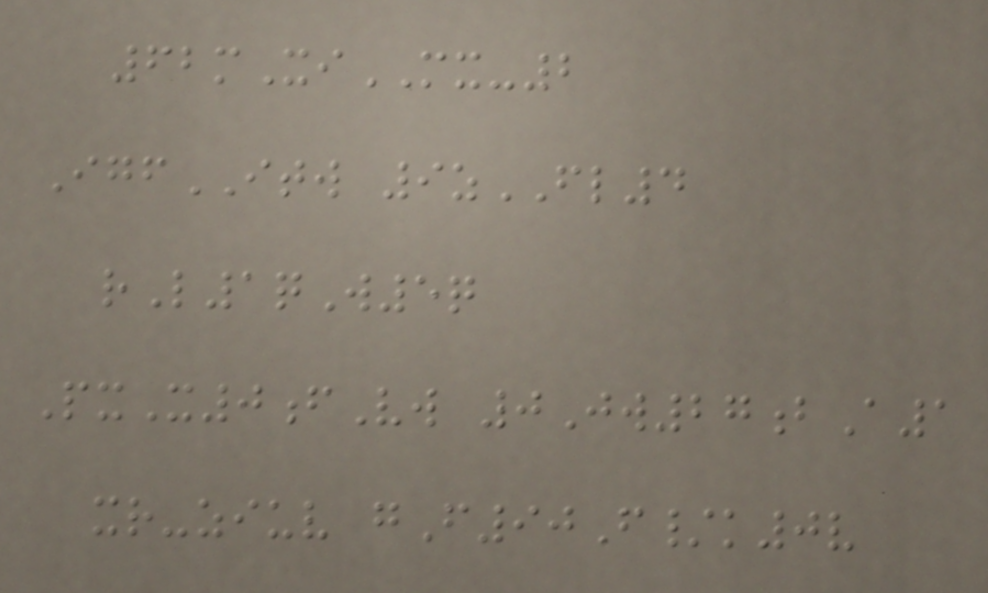62mXiMX-2
IgfITW 9zFL4
rL1qW5q
PxX0fVw 0Jw27bA1
xr-ziuv gF90F/k0v
